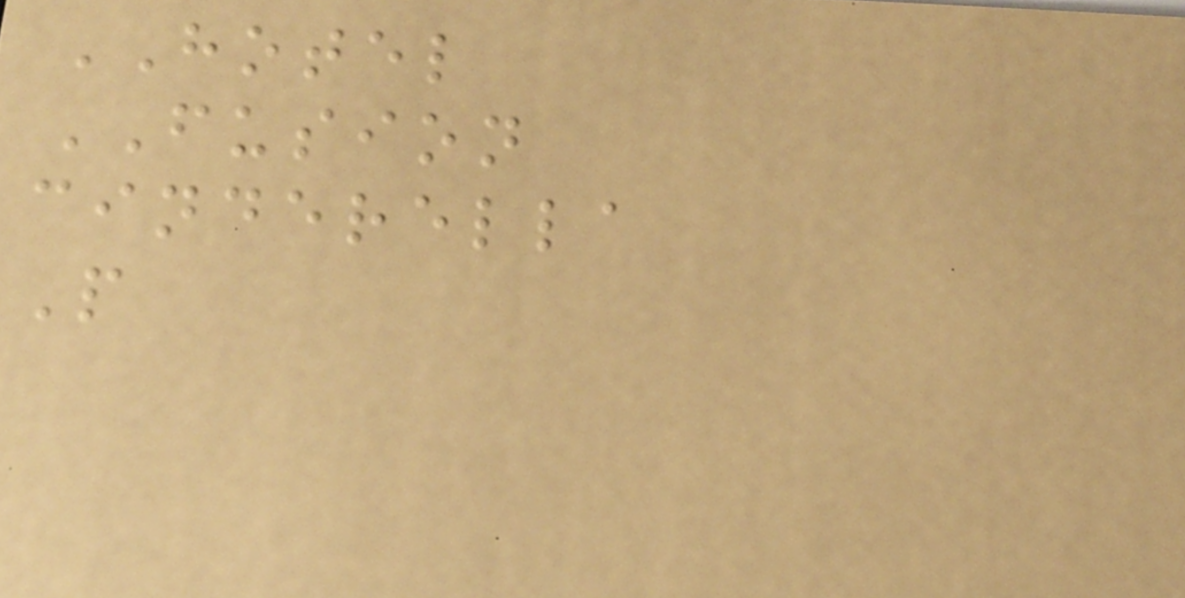HOTEL
FUSION
cinderella
P
